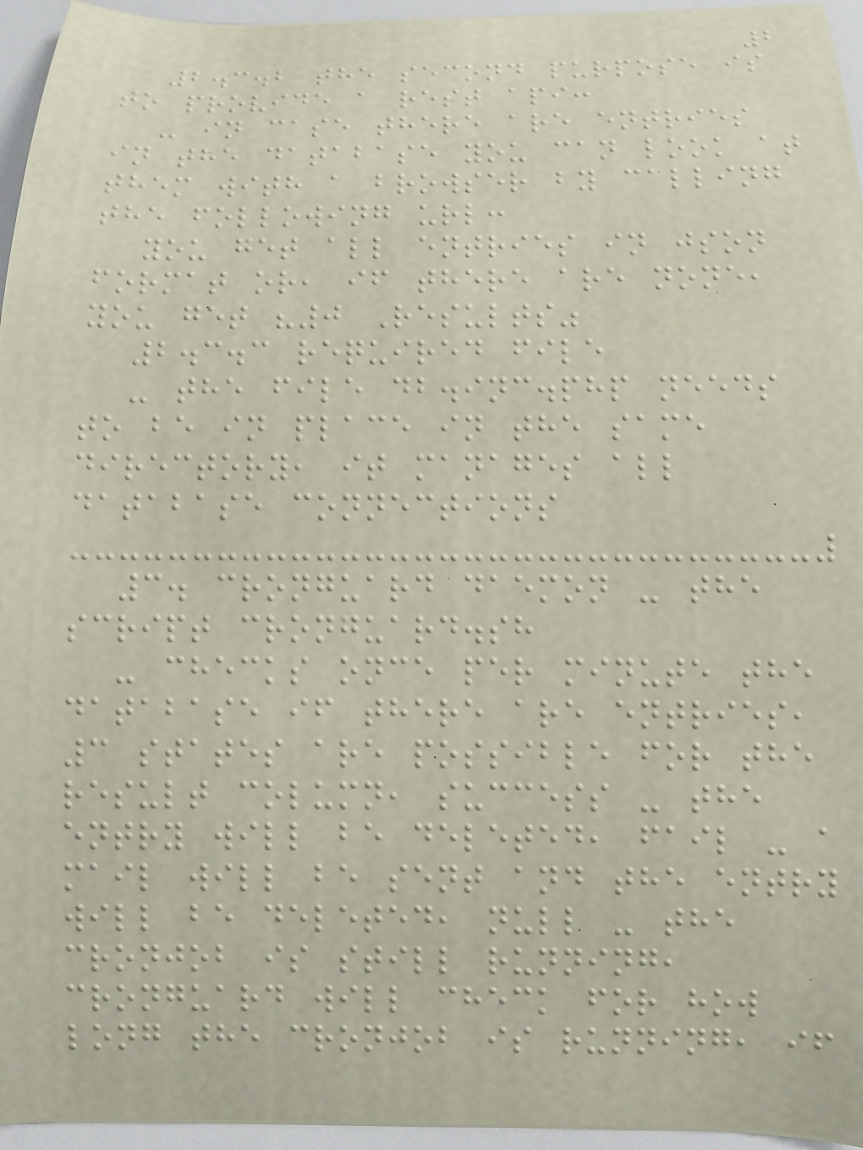2
2.3.2 the second purpose is
to provide a rest api:
- in case there are entries
in the database you can look at
them with a browser by calling
the following url:
you get all entries in json
format or, if there are none,
you get "0 Results"
2.3.3 required file
- the file db.inc.php needs
to be in place in the same
directory, it manages all
database connections
3. cronguard daemon - the
script cronguard.sh
- checks once per minute the
database if there are entries,
3 states are possible for the
result column, success - the
entry will be deleted, fail - a
mail will be sent and the entry
will be deleted, null - the
cronjob is still running,
cronguard will check for how
long the cronjob is running, if
